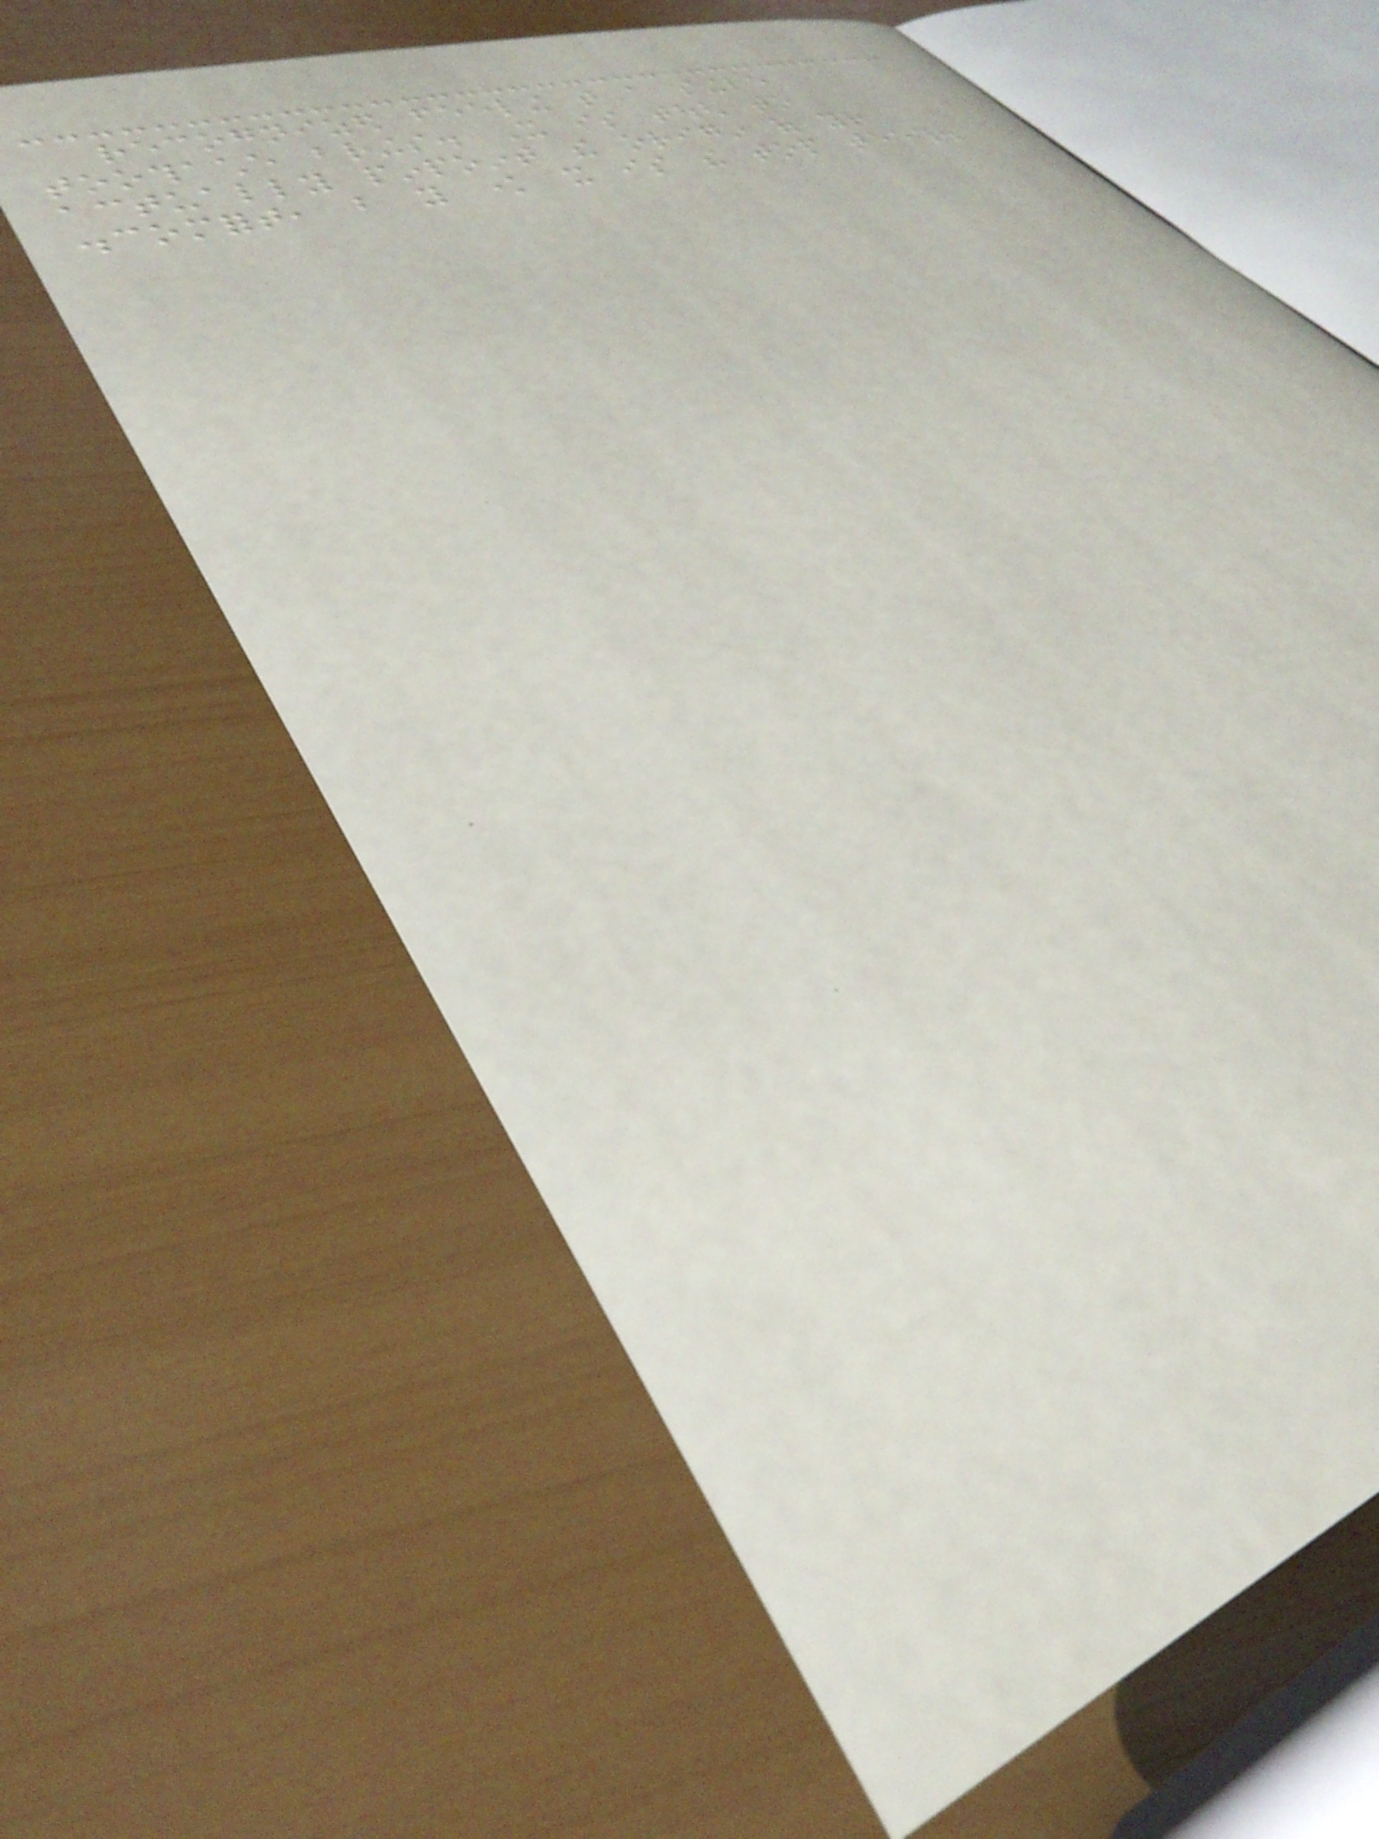recognized feeling that a single
toothache brings. It is tough to
actually pinpoint the origin of your
discomfort, but you know it is the top teeth.
